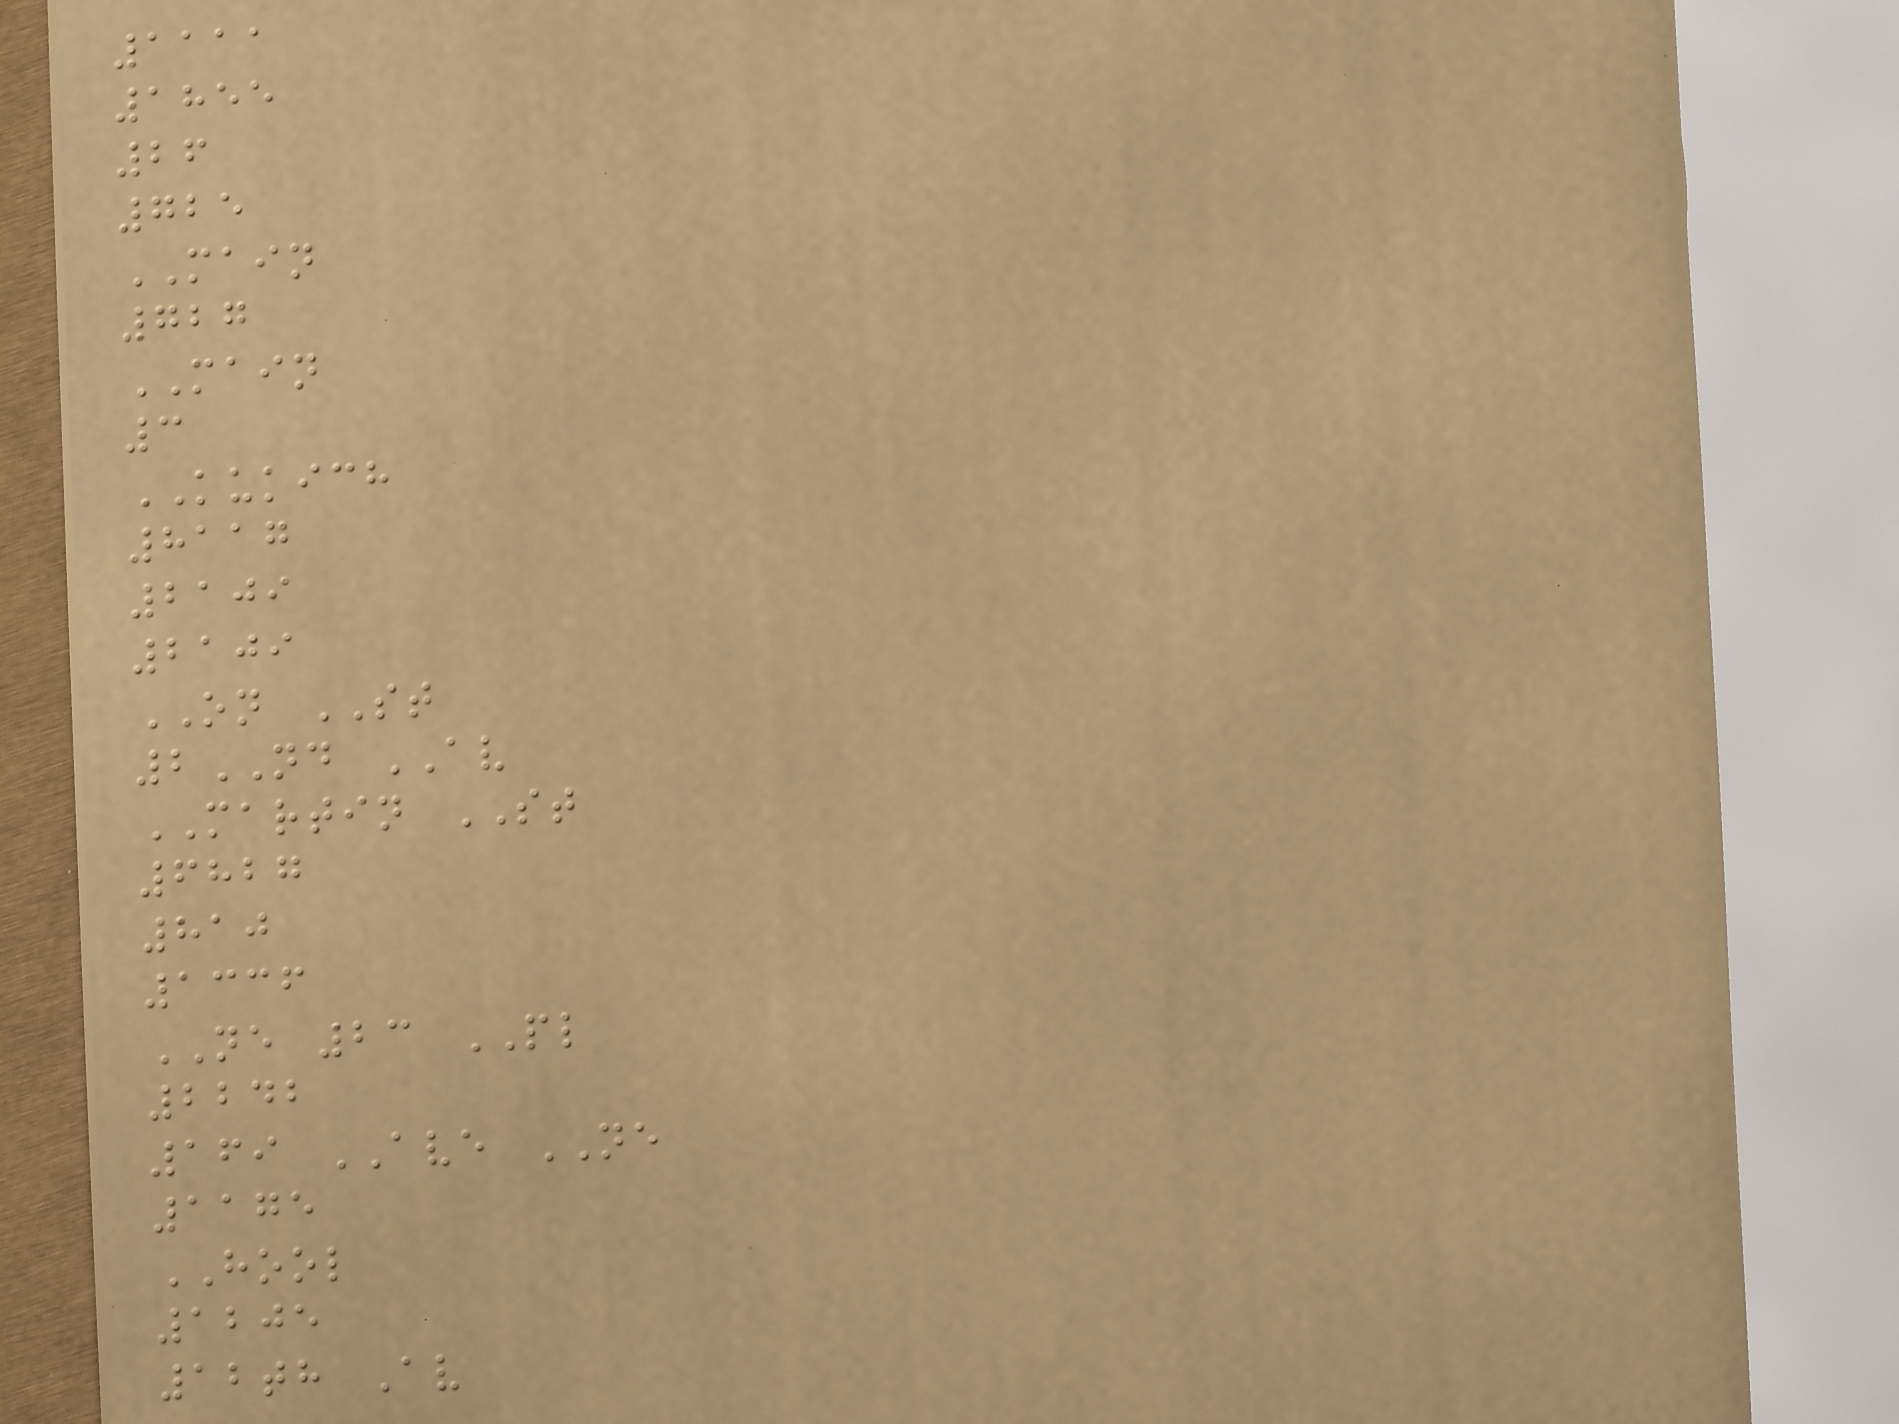1111
1855
26
725
MAIN
727
MAIN
3
KUKICH
8117
2109
2109
ON ST
2ND AV
MARTIN ST
6827
810
1336
NE 23 PL
2242
169 AVE NE
1175
HOOL
1205
12th Av
